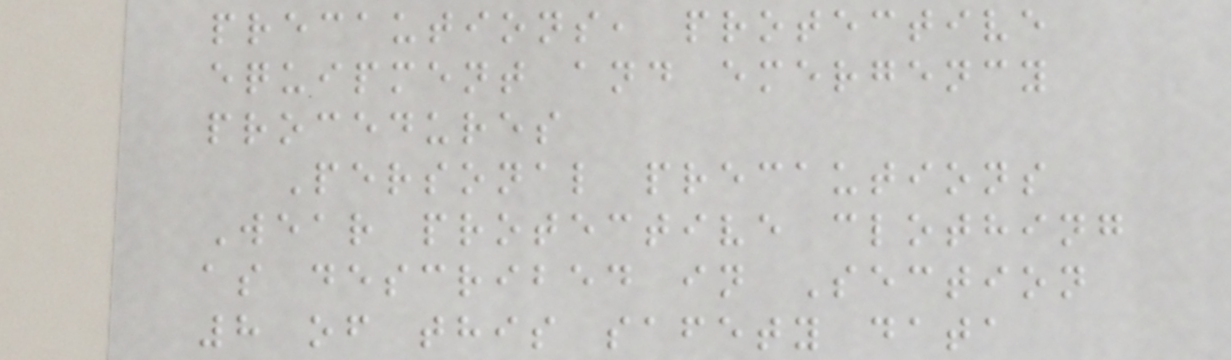precautions, protective
equipment and emergency
procedures
Personal precautions
Wear protective clothing
as described in Section
8 of this safety data
